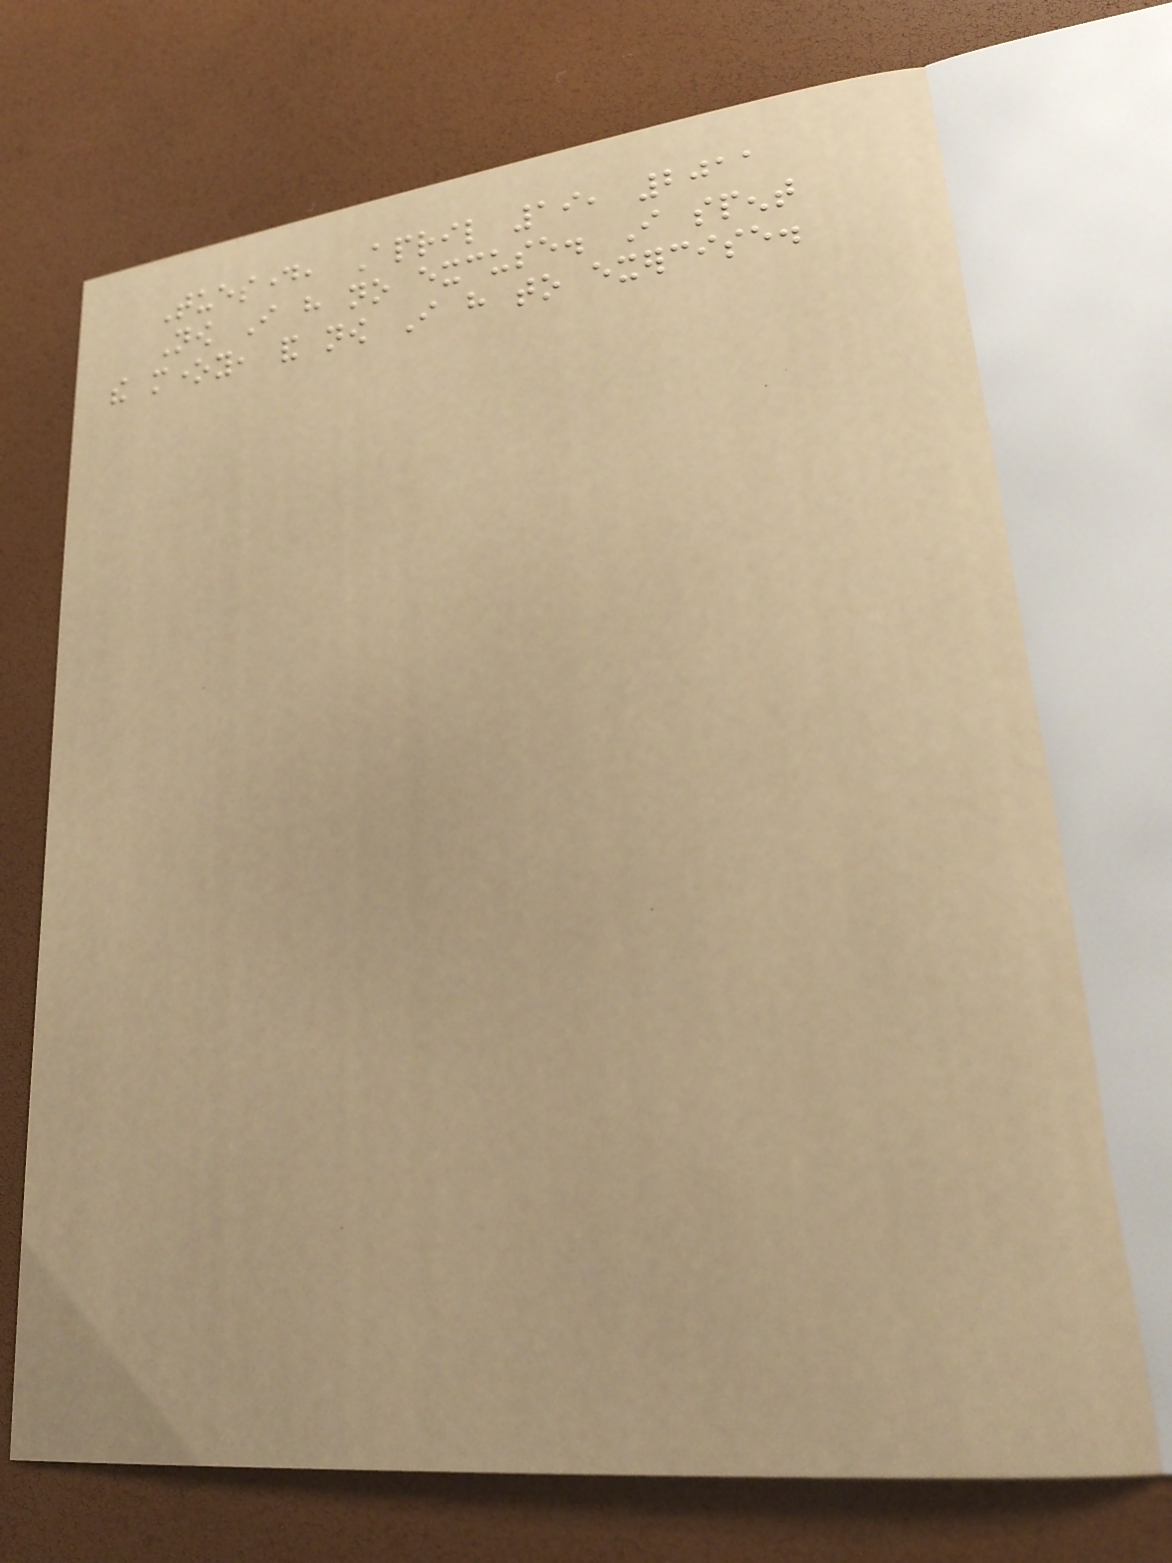Tuesday, April 19, 2011
Now I have no excuse. I spent
the money, and now I have to exercise.
